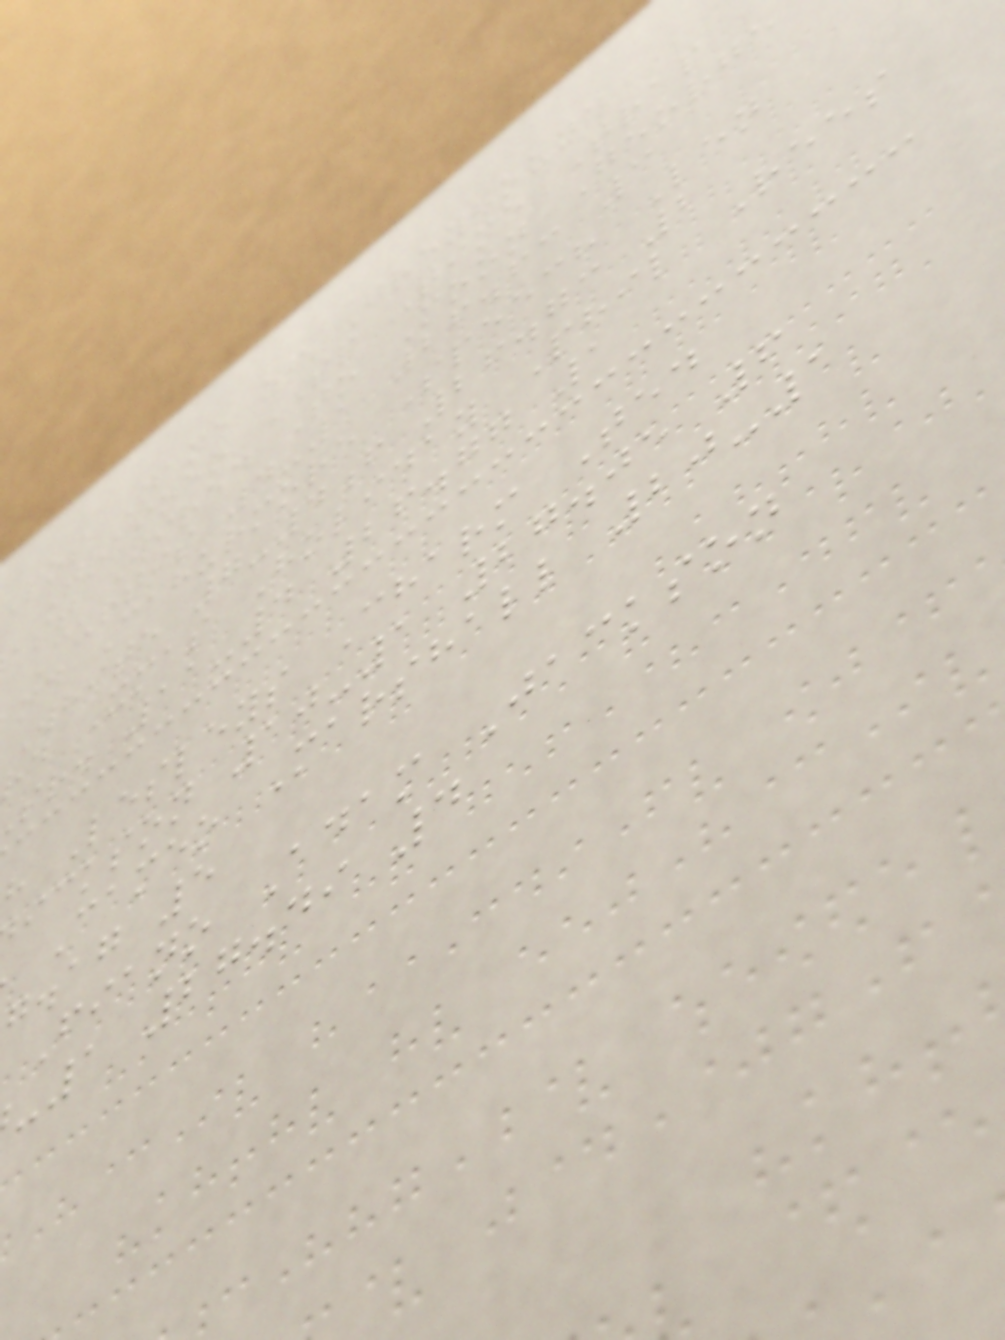pos Name of Greyhound
Trainer SP Time Trap
ast Wired To Moon George
Curtis 4-1 26.63 3
nd Cahurmore Speech Len
White 7-4f 26.73 2
d Xmas Holiday Phil Rees
sr. 11-4 26.77 1
h Lesleys Charm Ted
ickson 10-1 27.05 6
Cameo Marshall 20-1
g.ag 5
Fiano Adam Jackson
-1 27.49 4
